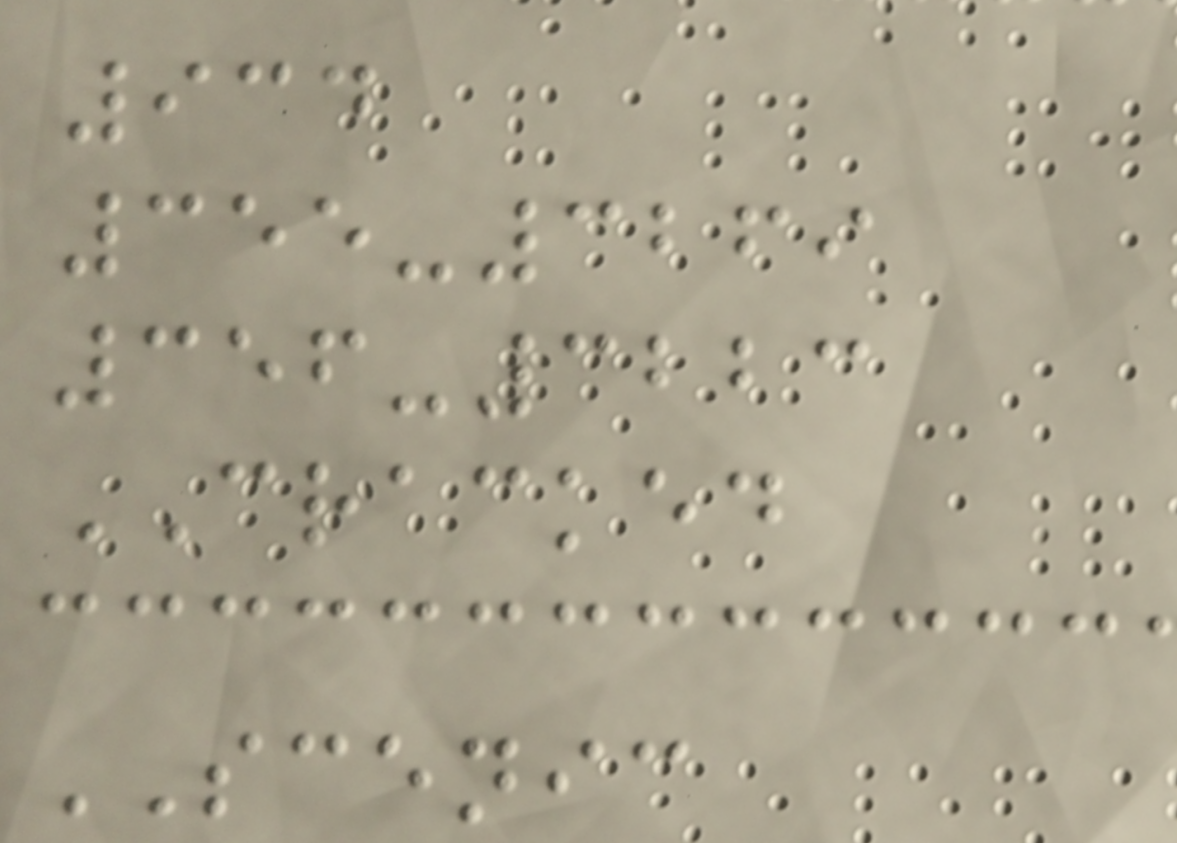934
355-3269
356-3223
CRACKED
SCENIC
